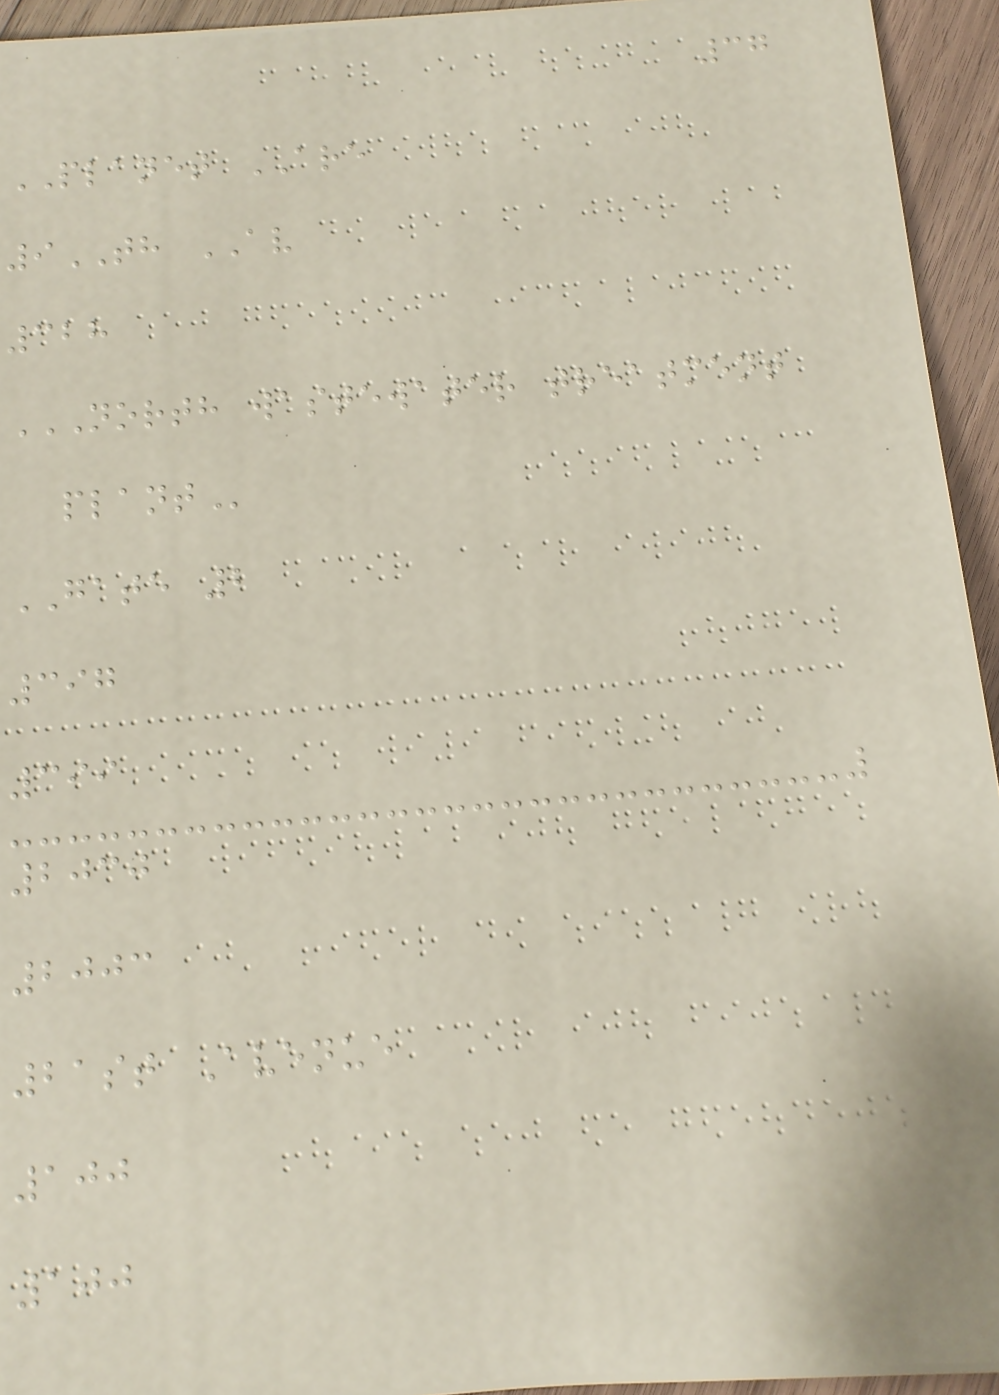37
PLANET ARE
9TH AV
328
NORTH WASTEWATER TREATMENT
PLANT
GATE 2
397
399
2030
2003
21st Avenue
100
100
